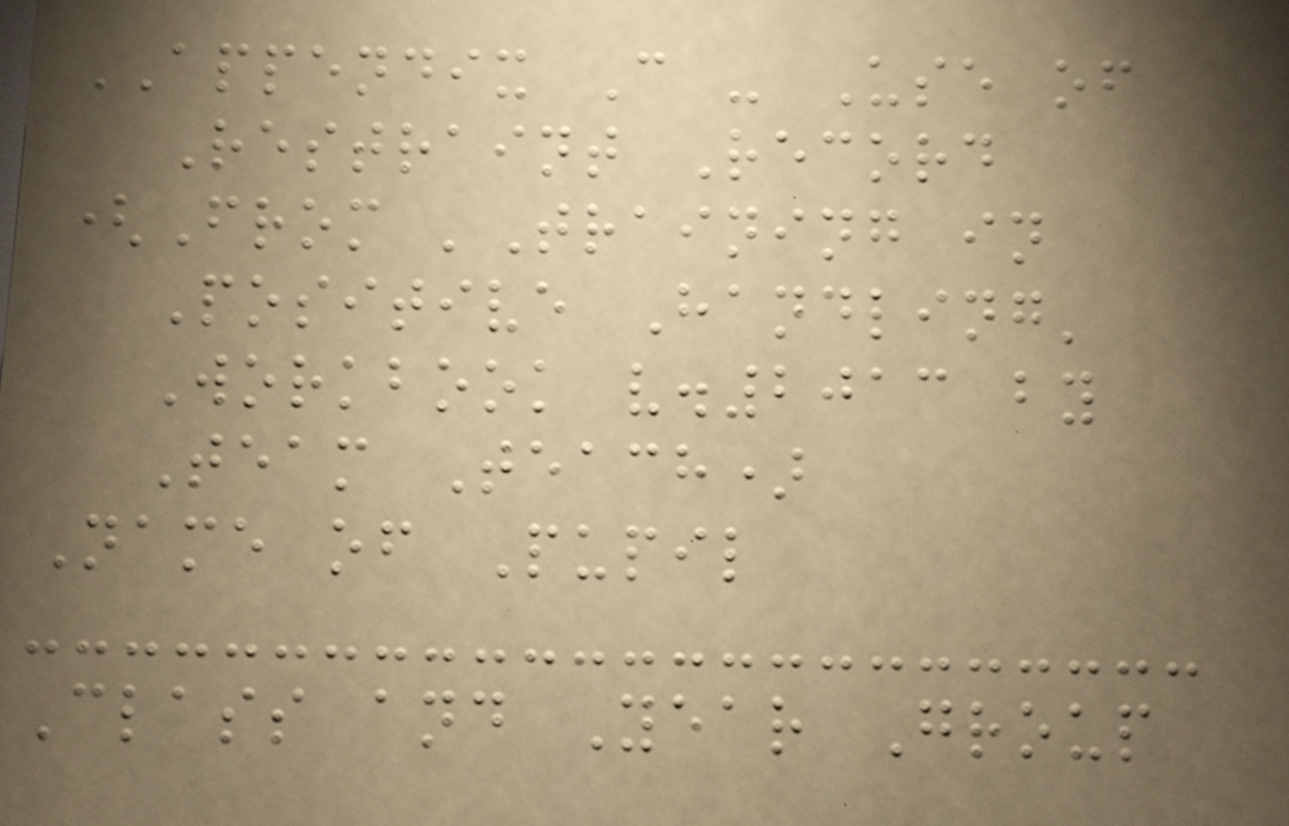APPENDIX C - Use of
Restraint Record
(From 'Training in
Positive Handling'
Workbook v.2013 by
Team Teach)
Name of Pupil
Class and Year Group
